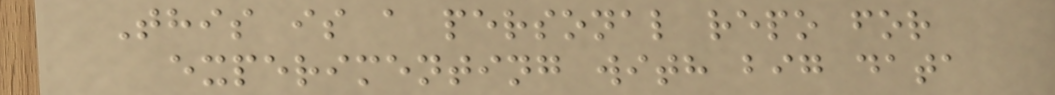This is a personal repo for
experimenting with big data
